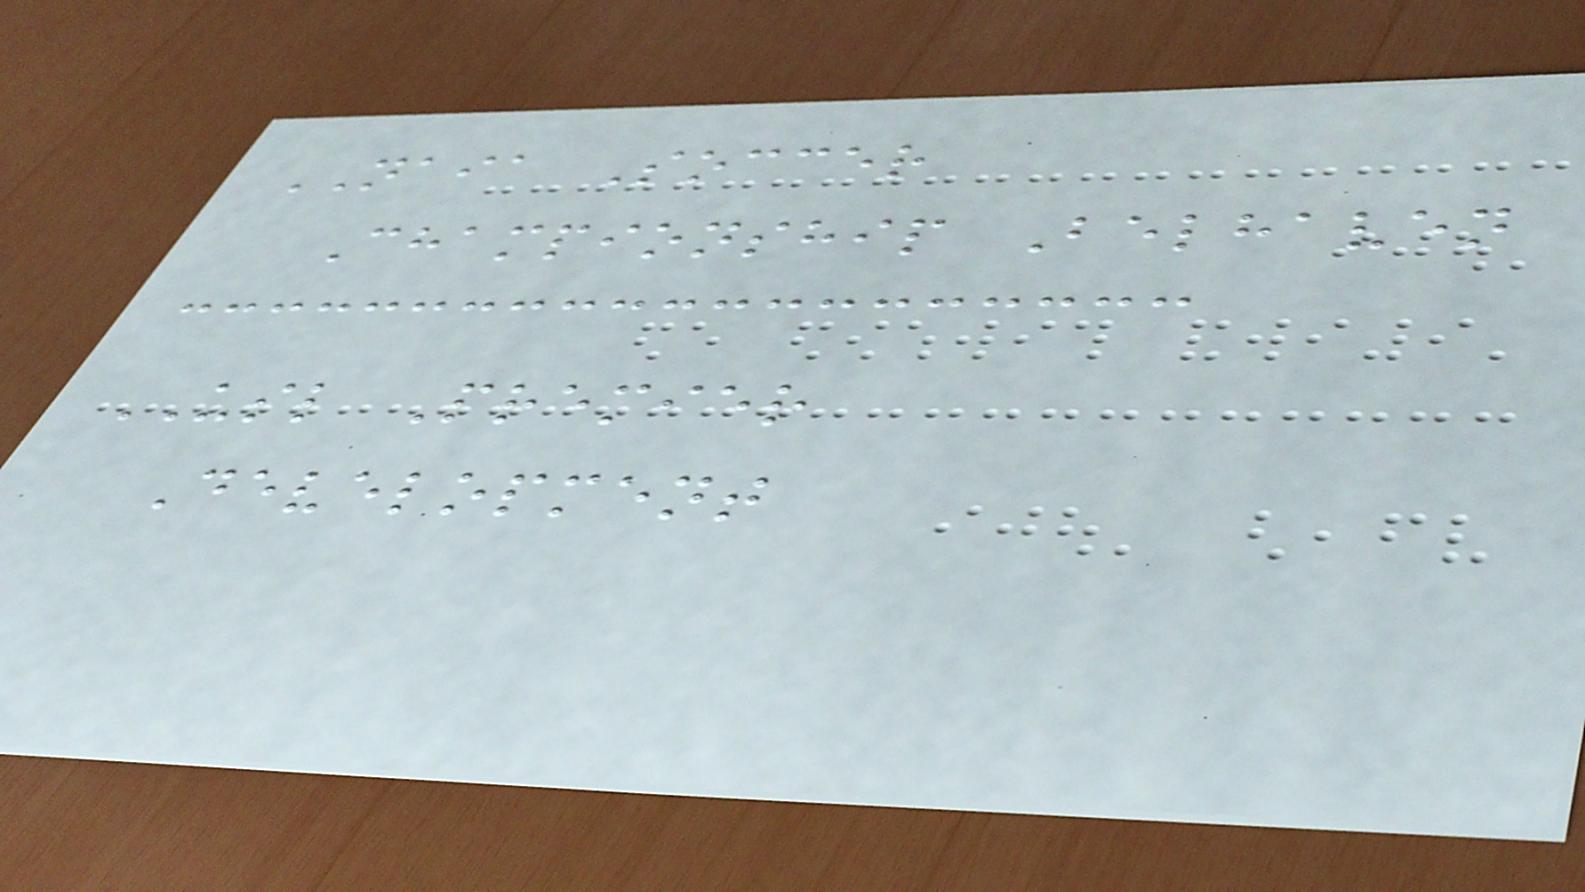NAIA Soccer
Championship Belhaven
USL Premier
Development
